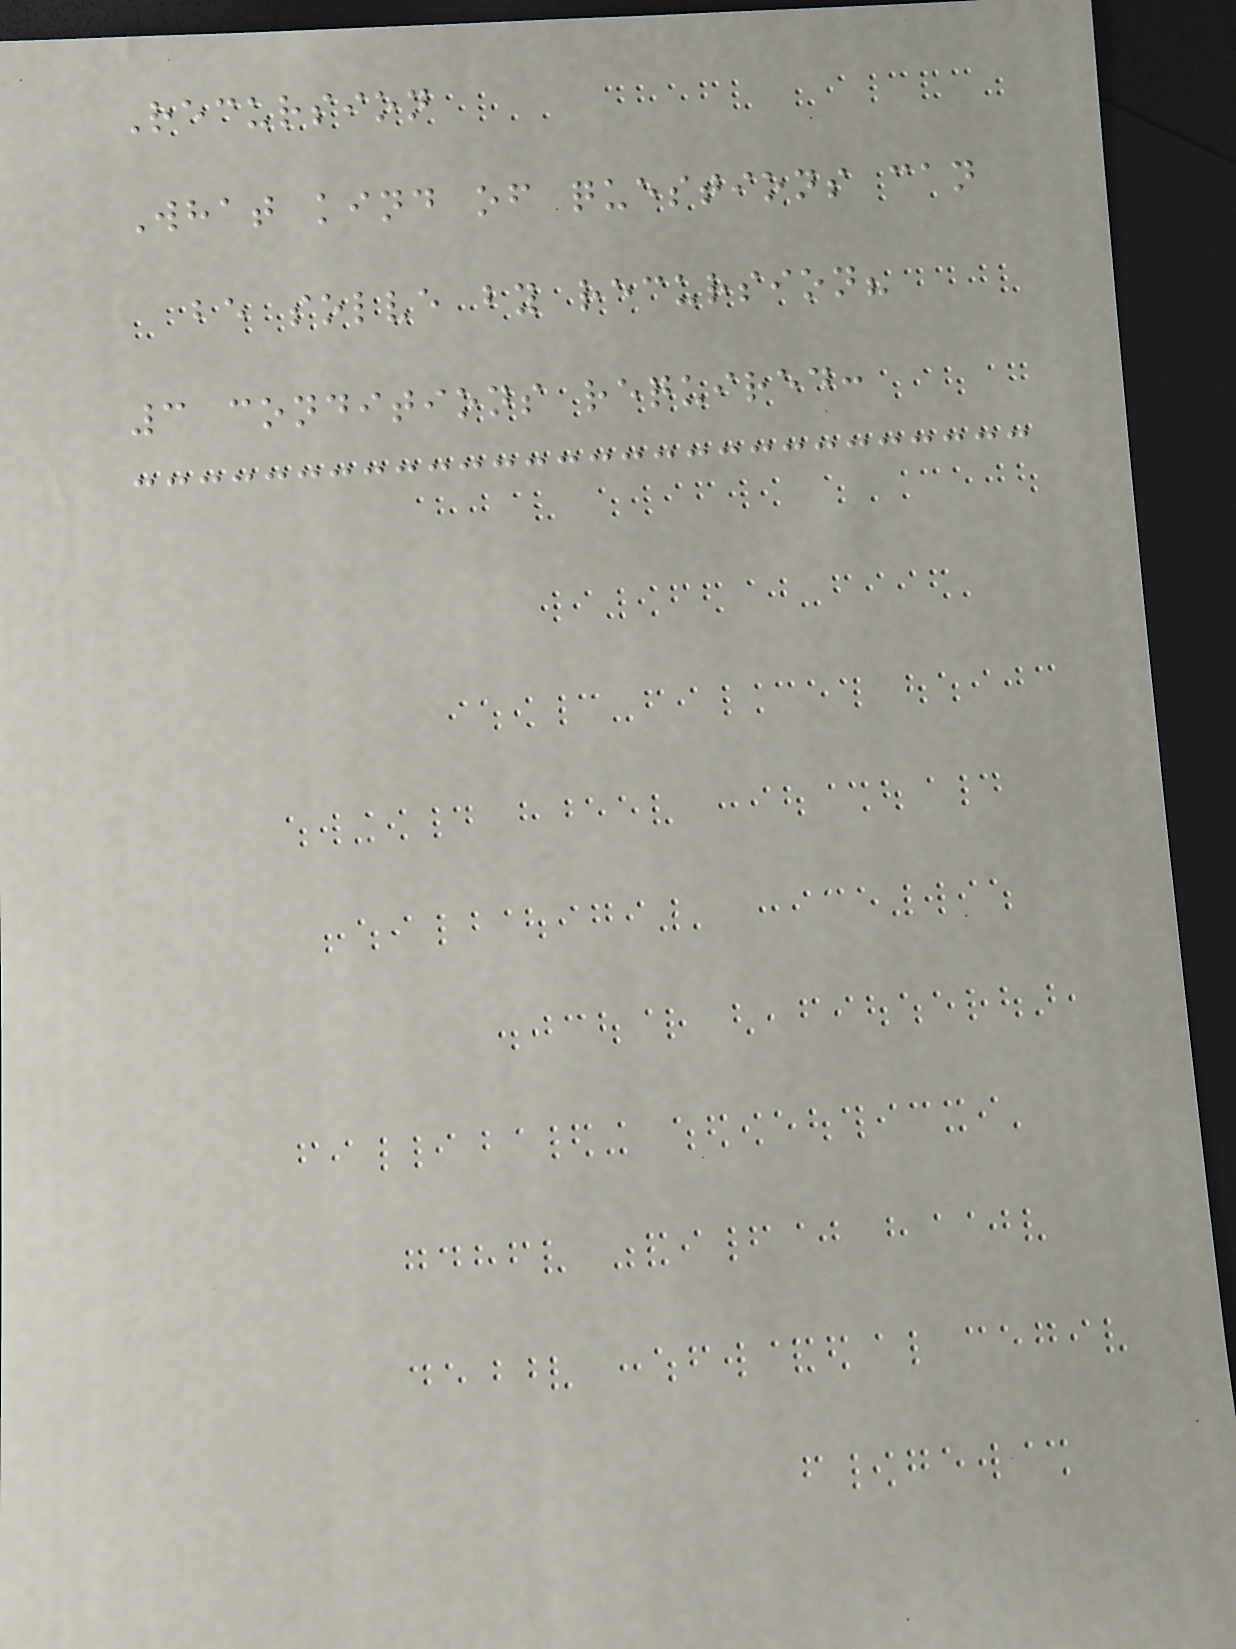Recursion
What kind of questions can
be solve by recursion?
3 conditions required:
